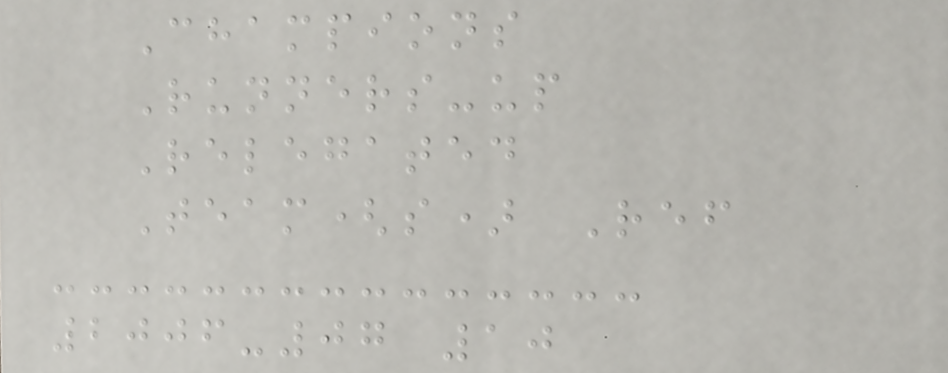Champions
Runners-up
Relegated
Team(s) Ref
2006-07 10
